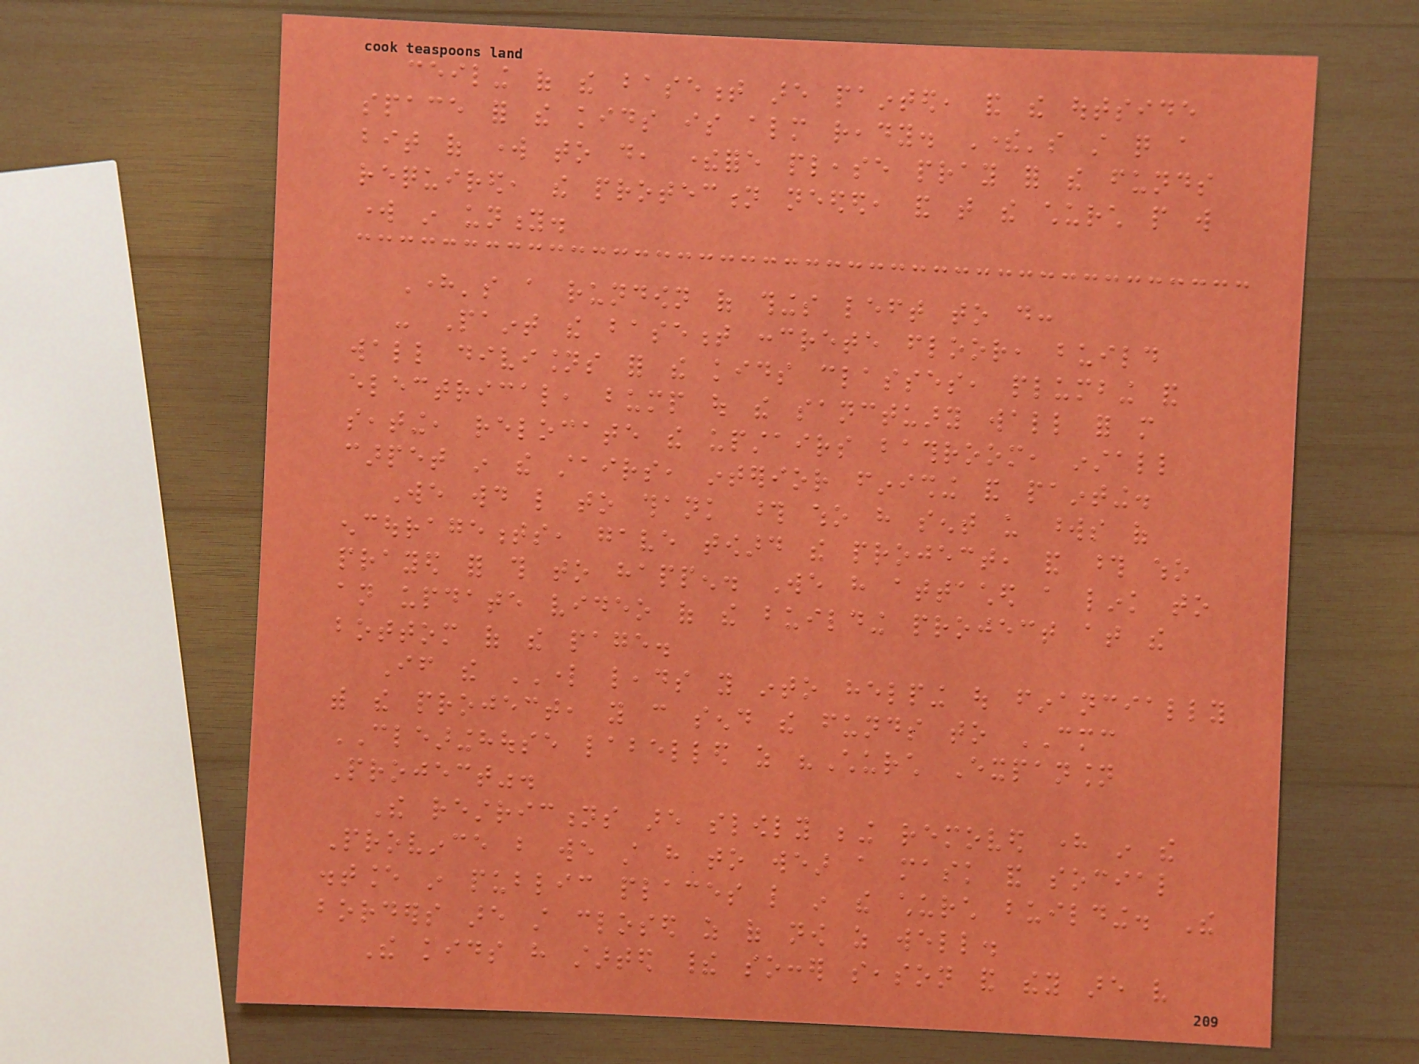ceiling of the basement are painted, and the outside
space for the kids is almost ready. There's still quite a
bit of work to do, therefore please pray for the funds
required, the protection needed, and that the church people will
work in unity.
Here's a rundown of things left to do:
- Paint the basement concrete floor, build
wall divisions for the kids classes, plumbing and
electrical, bump out the sanctuary wall for more
seating, relocate the upstairs bathroom, install
carpet in the stairs, interior finishing and painting.
We would like to thank those who have sent us words of
encouragements, gave toward the project, and those who
prayed for this to happen. We have attached a link to
an update video of the building project at the
bottom of the page.
If the LORD leads you into helping out financially
with the project, you can send the funds to CMC
CLEARINGHOUSE labelled as "Church Expansion
Project".
The restrictions are slowly being removed here in the
Province but we still have to wear a mask and social
distance in public places like in the church building. The
borders are still closed as of now as well.
The kids have started their soccer season and they are very
